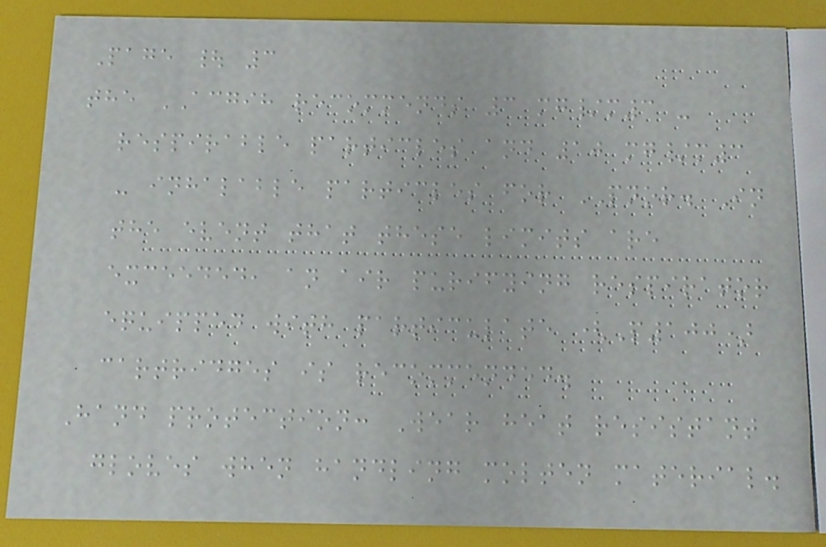Page | 3
the ACGIH recommends 3 mg/m3 -
respirable particles and 10 mg/m3
- inhalable particles for PNOR. In
the event that these limits are
exceeded, an air purifying respirator
equipped with particulate (P100)
cartridges is recommended.
Hand protection: Wear heat resistant
gloves when handling molten material.
